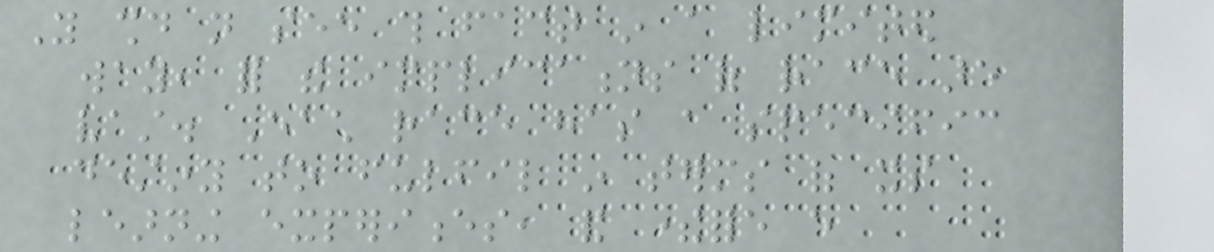You should not see this fact in a limited
way, for the implications of race are
vast. Each race has a specific
destiny to fulfil in terms of its
learning experiences, and therefore every
